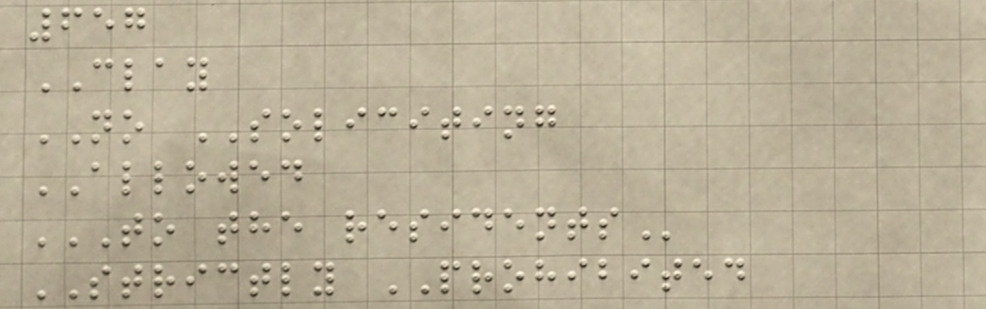657
CLAY
NO SOLICITING
ALLOWED
TO THE RESIDENTS
STRICTLY PROHIBITED
